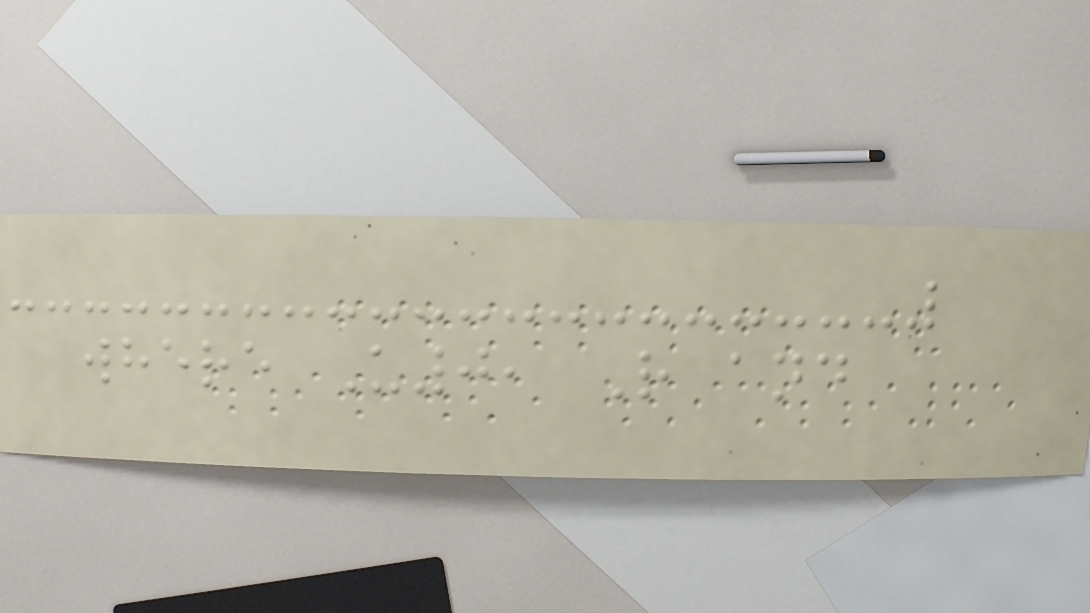where U0, R and
